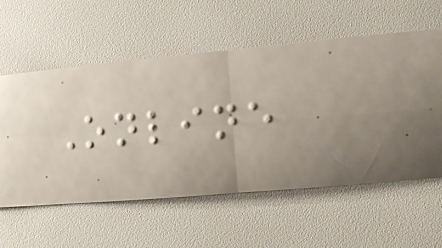Online
